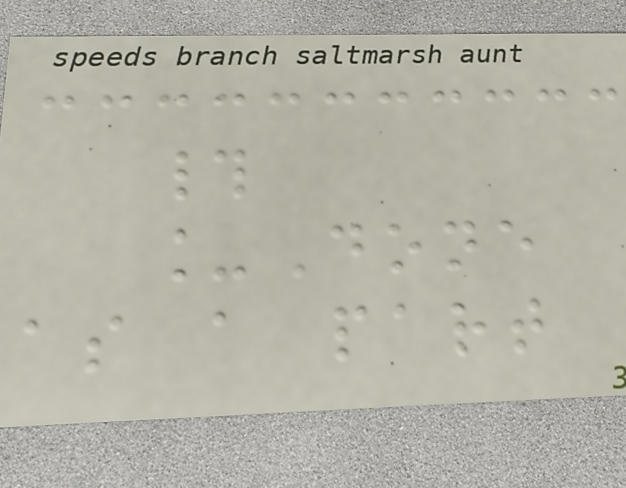#
_Done
as a part
